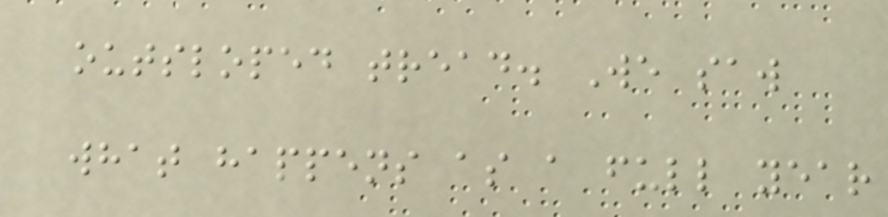outsloped tread. We saw
what happens as a full year
